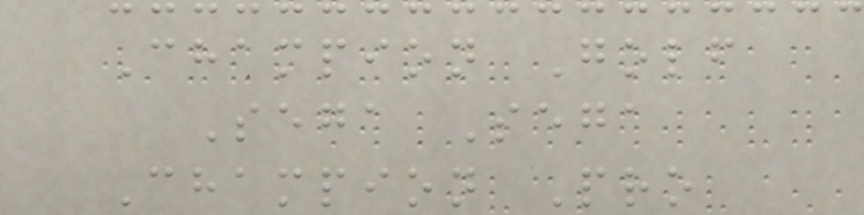Champion Golf
Sega Sega
Champion Pro
